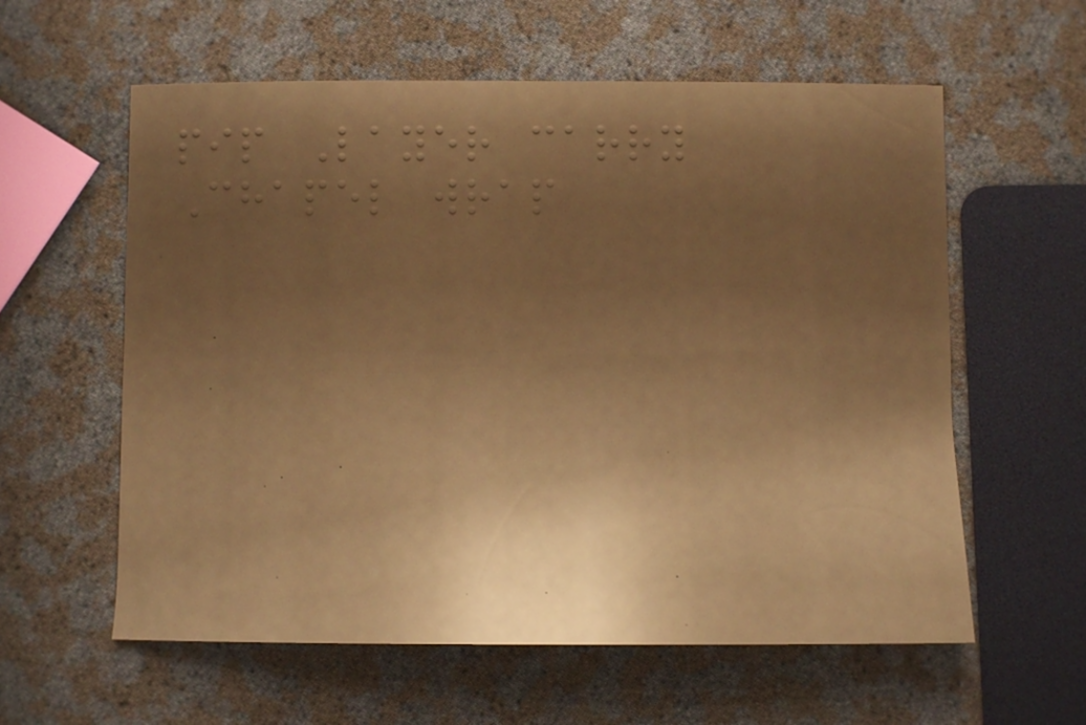pip Layer carry
Chapel wrap
